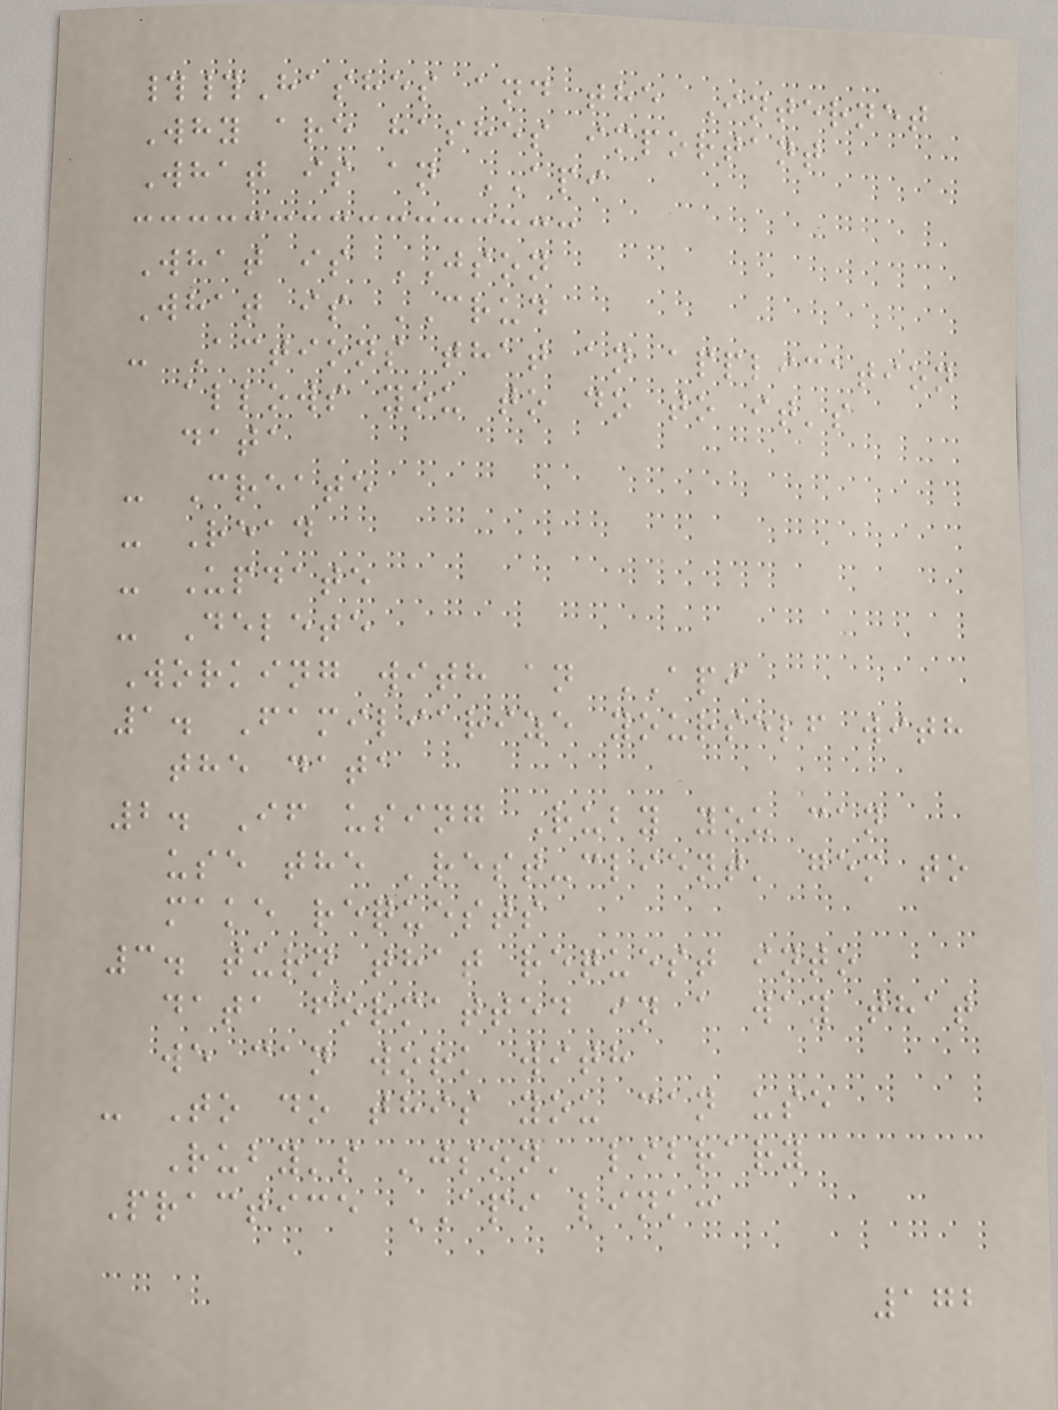##Hashes and the Internet
Why are hashes important
What is an API
What is JSON
What is CRUD
- Actions that an application
allows you to do to it's
data
- Create
- Read
- Update
- Delete
Working with an API
1. Familiarize yourself with
the data
2. If using Ruby you can
use the 'rest-client' gem to
make requests
3. turn that request into
data formatted in a way that
we can work with
- To do this you can use
Ruby's 'json' library
Practice API link:
172
